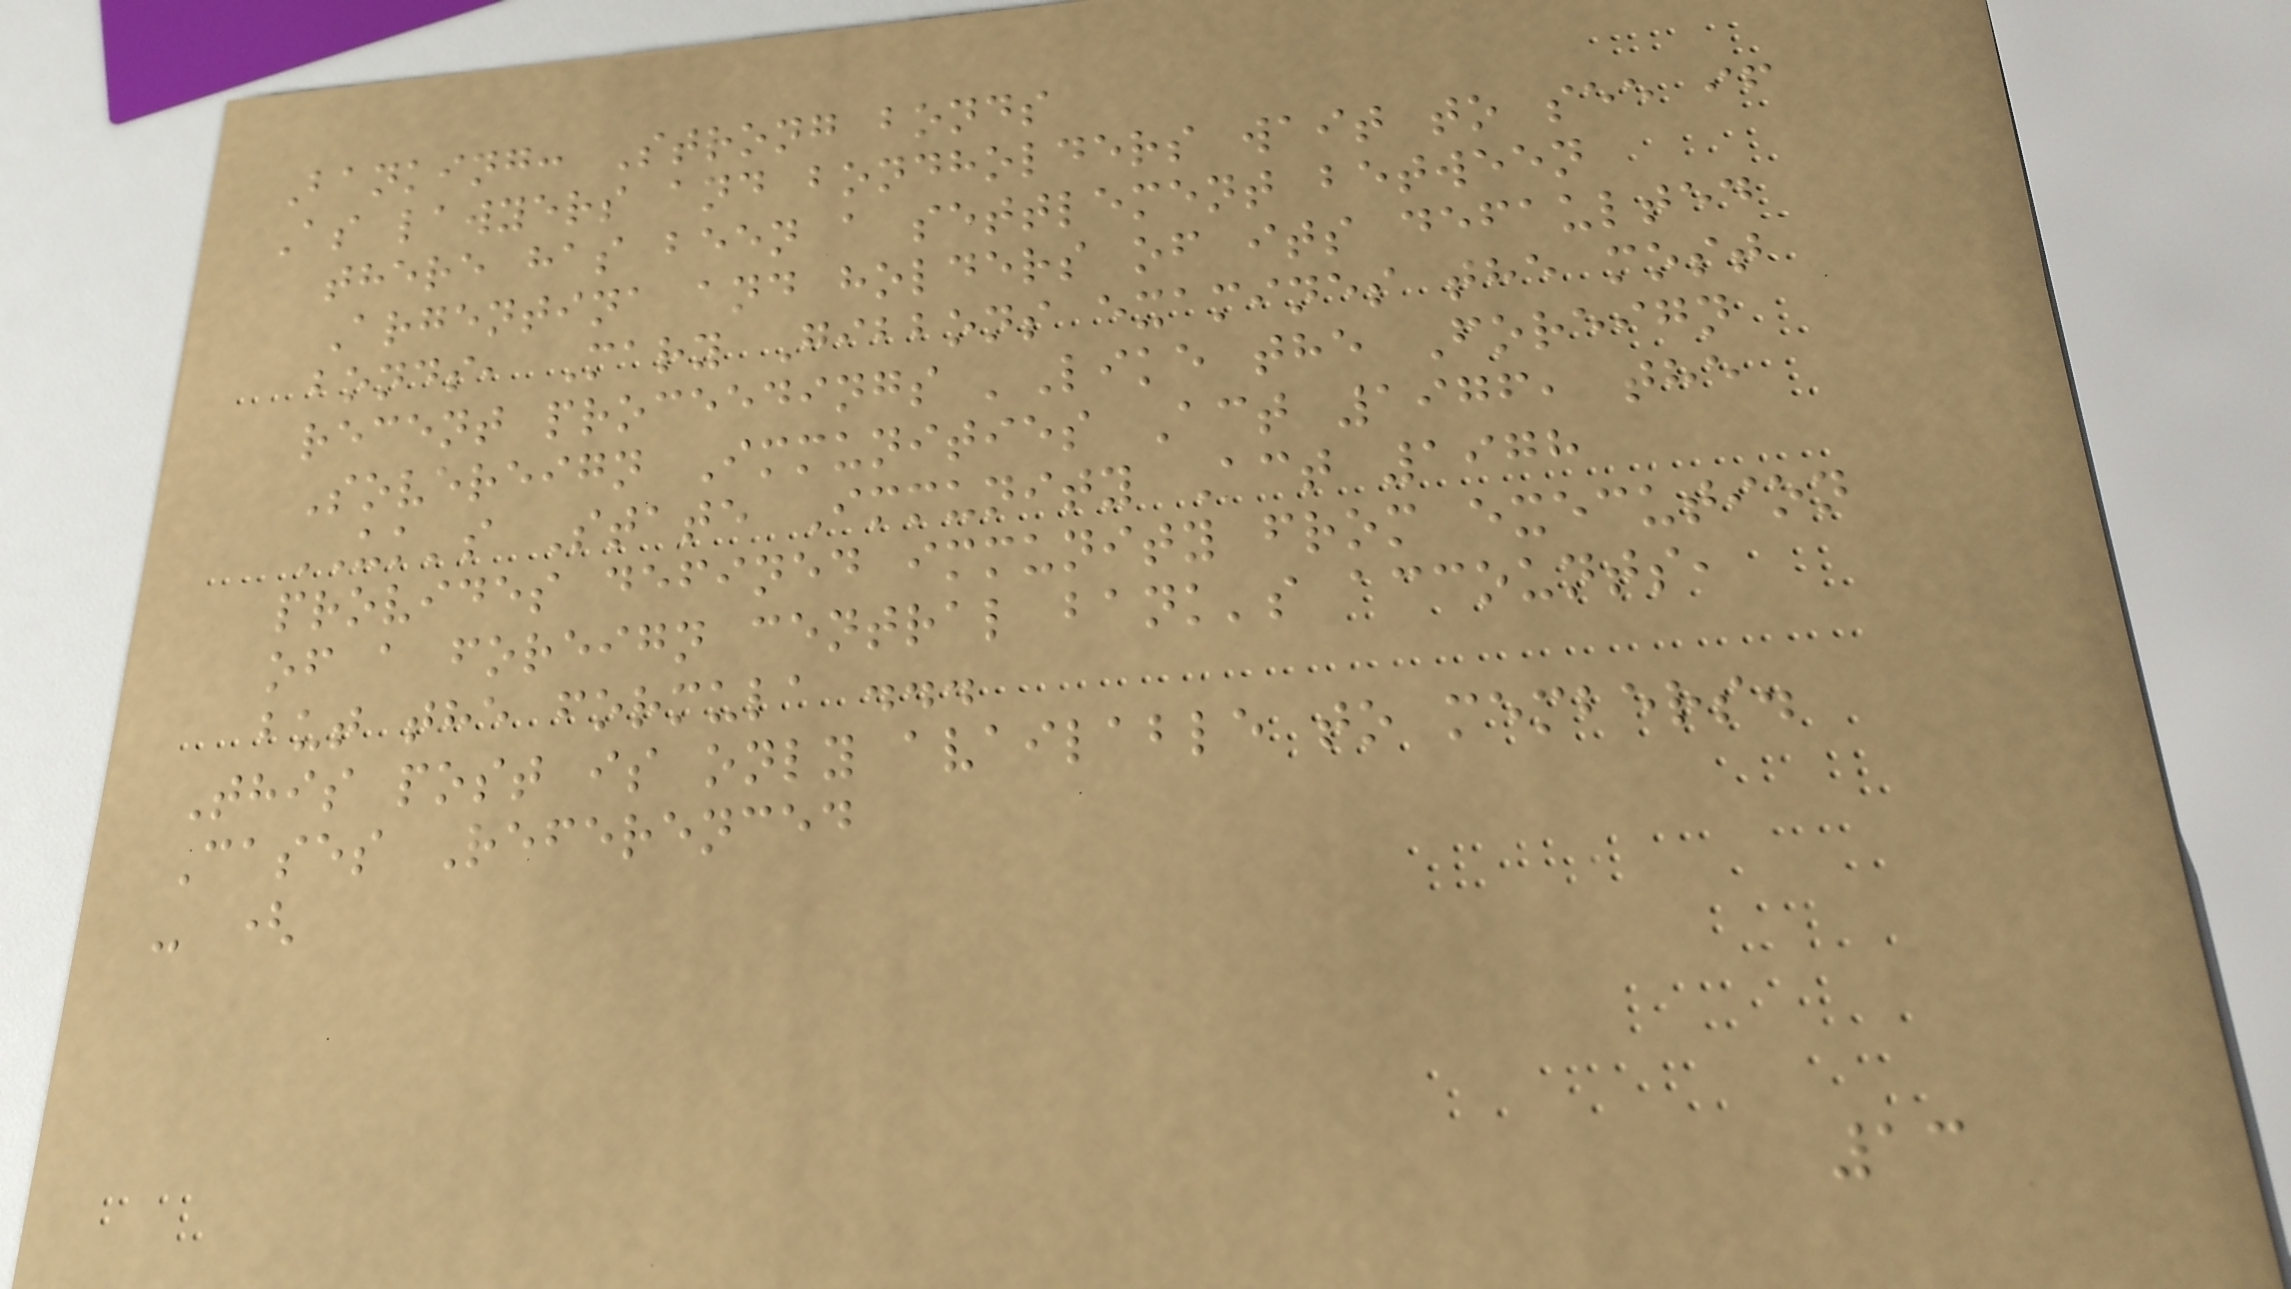Banking: Strong bonds
As lawyers and bondholders wait to see if
there has been a settlement between
Argentina and holders of its defaulted
bonds, Mary Gibbons examines the most
recent proceedings 'Like the Foreign
Sovereign Immunities Act 1976, the
UK's State Immunity Act 1978
provides defined immunity from execution
of a foreign central bank's accounts,
but the formula ...
This post is only available to members.
Cases Referenced
- (
13
